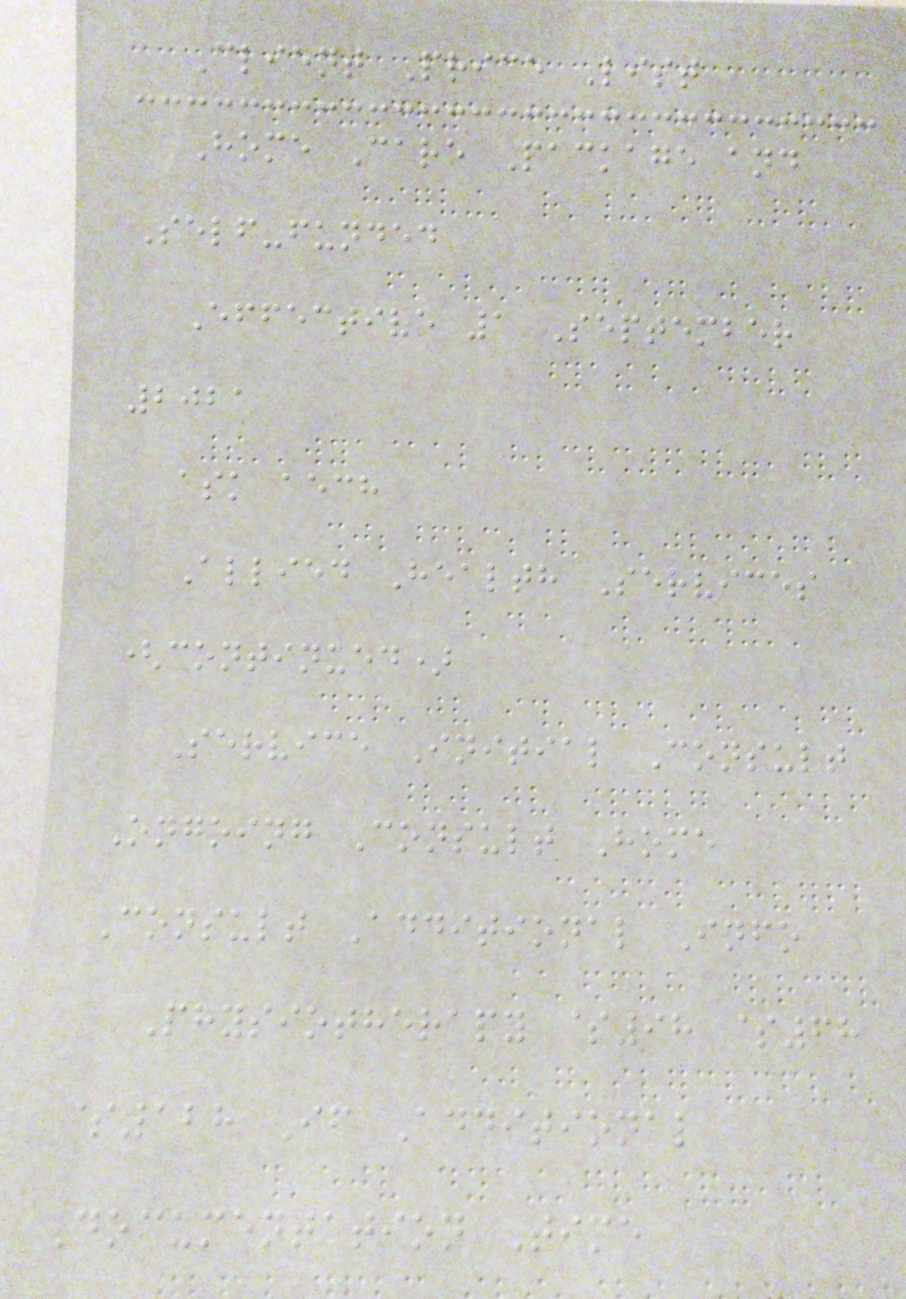Client Price List
Home Care Package and
Self-funded
Effective 1 September
2021
ask aech
Allied Health Services
(continued)
Service Initial Consult
Ongoing Consult Home
Consult Additional Info
Physiotherapy $98 $68
$128 If Additional
Documentation Time
